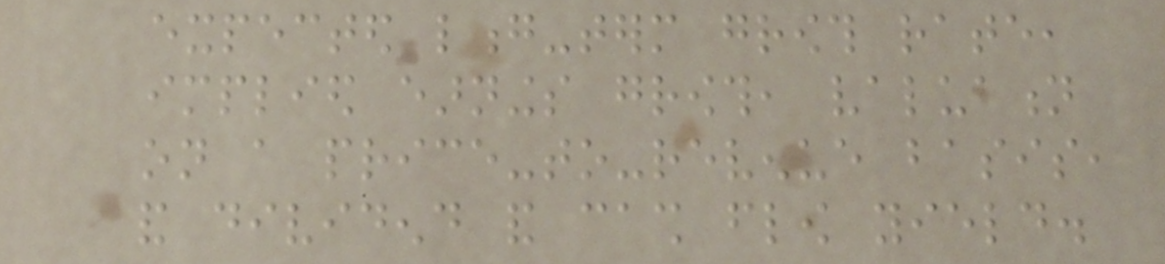expected long-term growth rate,
implied earnings growth, valuation
on a price-to-revenue basis,
and dividend and cash flow yield.
